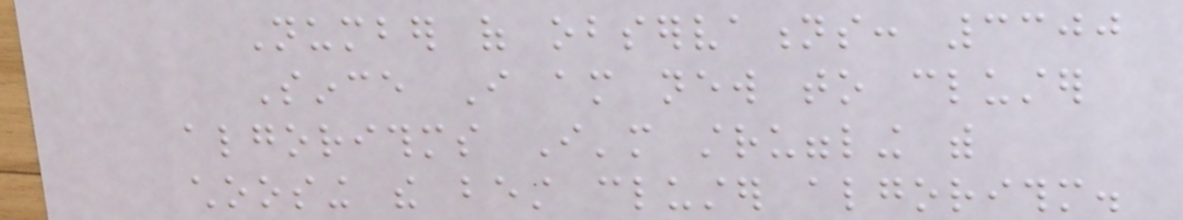Number of observations: 3300
Since I am new to cluster
algorithms I'm struggling with
choosing the best cluster algorithm.
